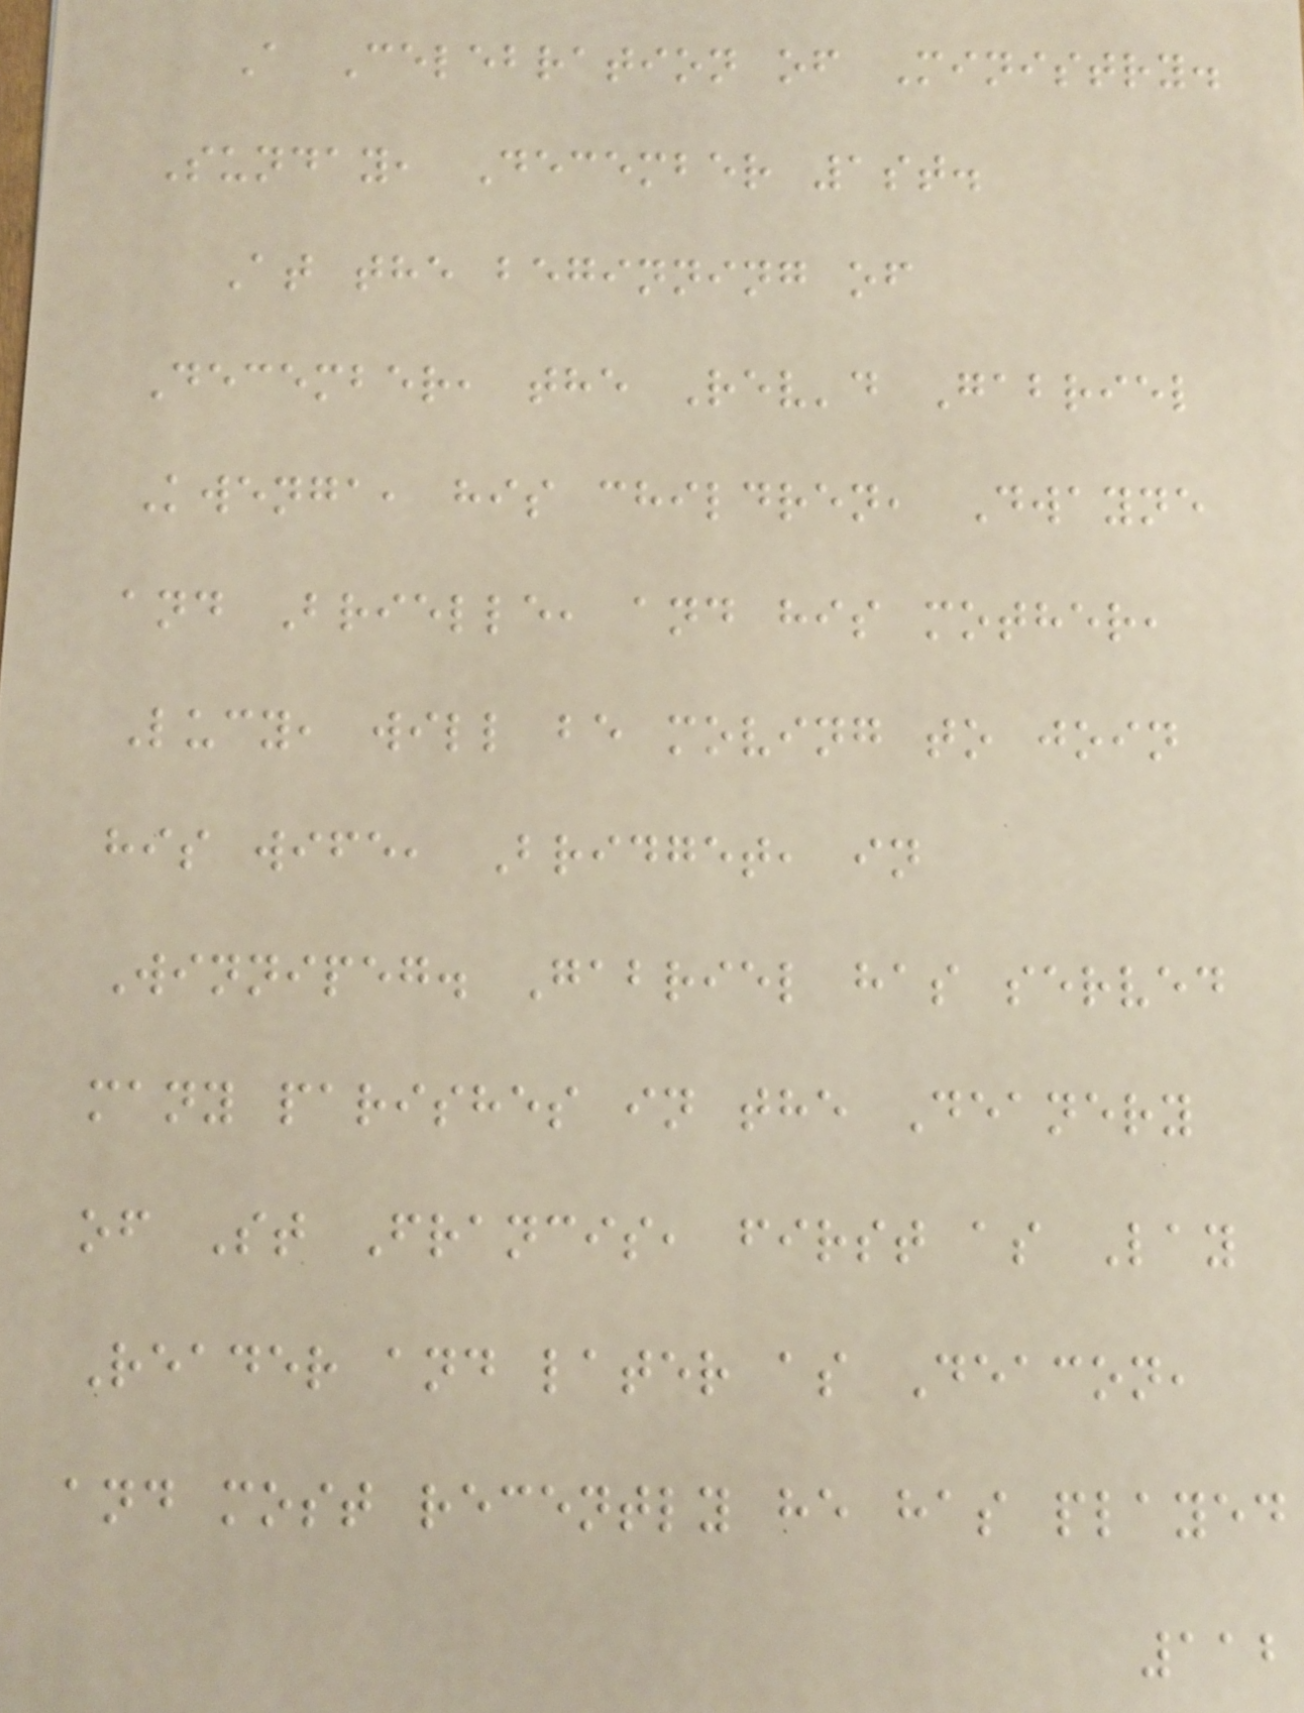A Celebration of Ministry.
Sunday, December 1st.
At the beginning of
December, the Rev'd Gabriel
Kwenga, his children, Dwayne
and Brielle, and his mother,
Lucy, will be moving to join
his wife, Bridget, in
Winnipeg. Gabriel has served
many parishes in the Deanery
of St Francis, first as Lay
Reader and later as Deacon,
and most recently he has played
112
